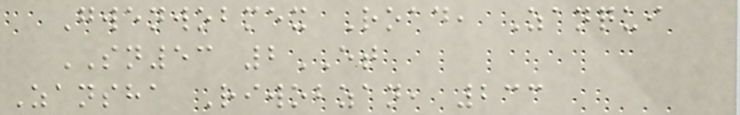Gwenwobmex Road, Zanqui
SN53 2ET
Zansha Riwobzan, 233
